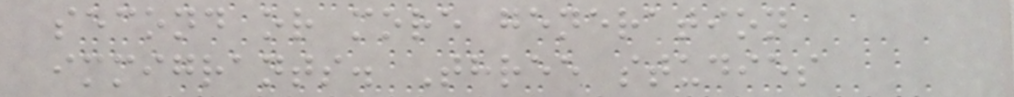second or more generation
immigrants. Three studies
